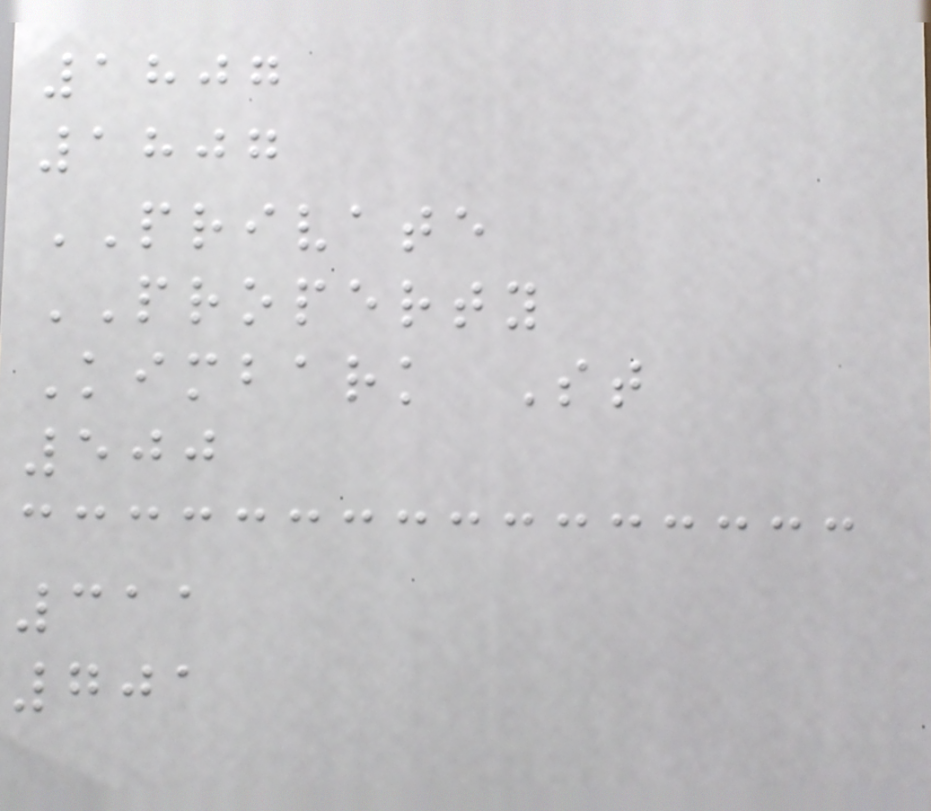1807
1807
PRIVATE
PROPERTY
Kimbark St
500
311
701
